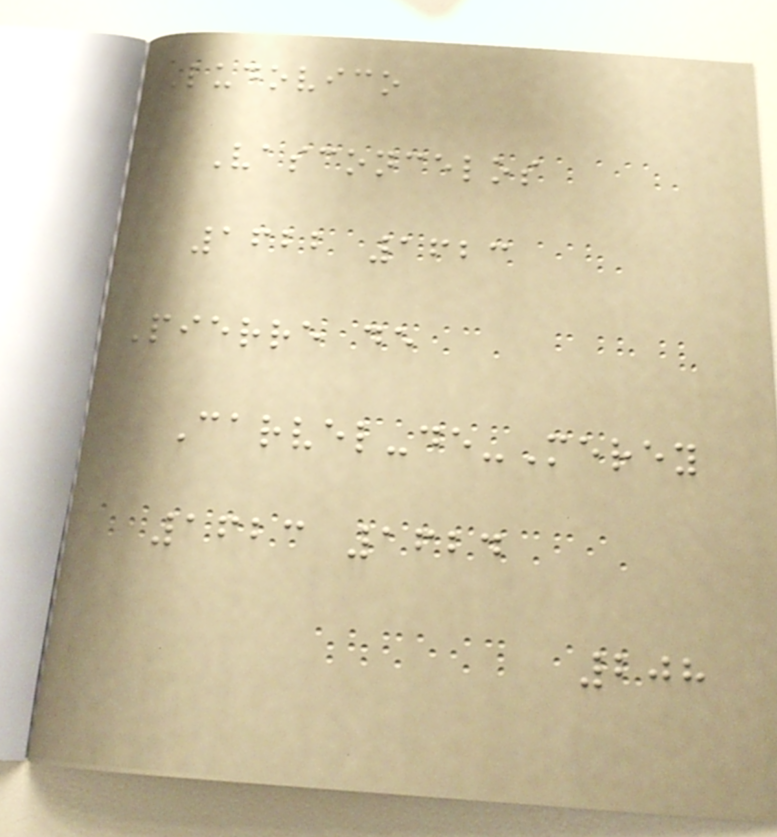Ludovico
Vasconcelos
1622 1623
Pierre de
Carvel-de-Merey
1623 1624
208
